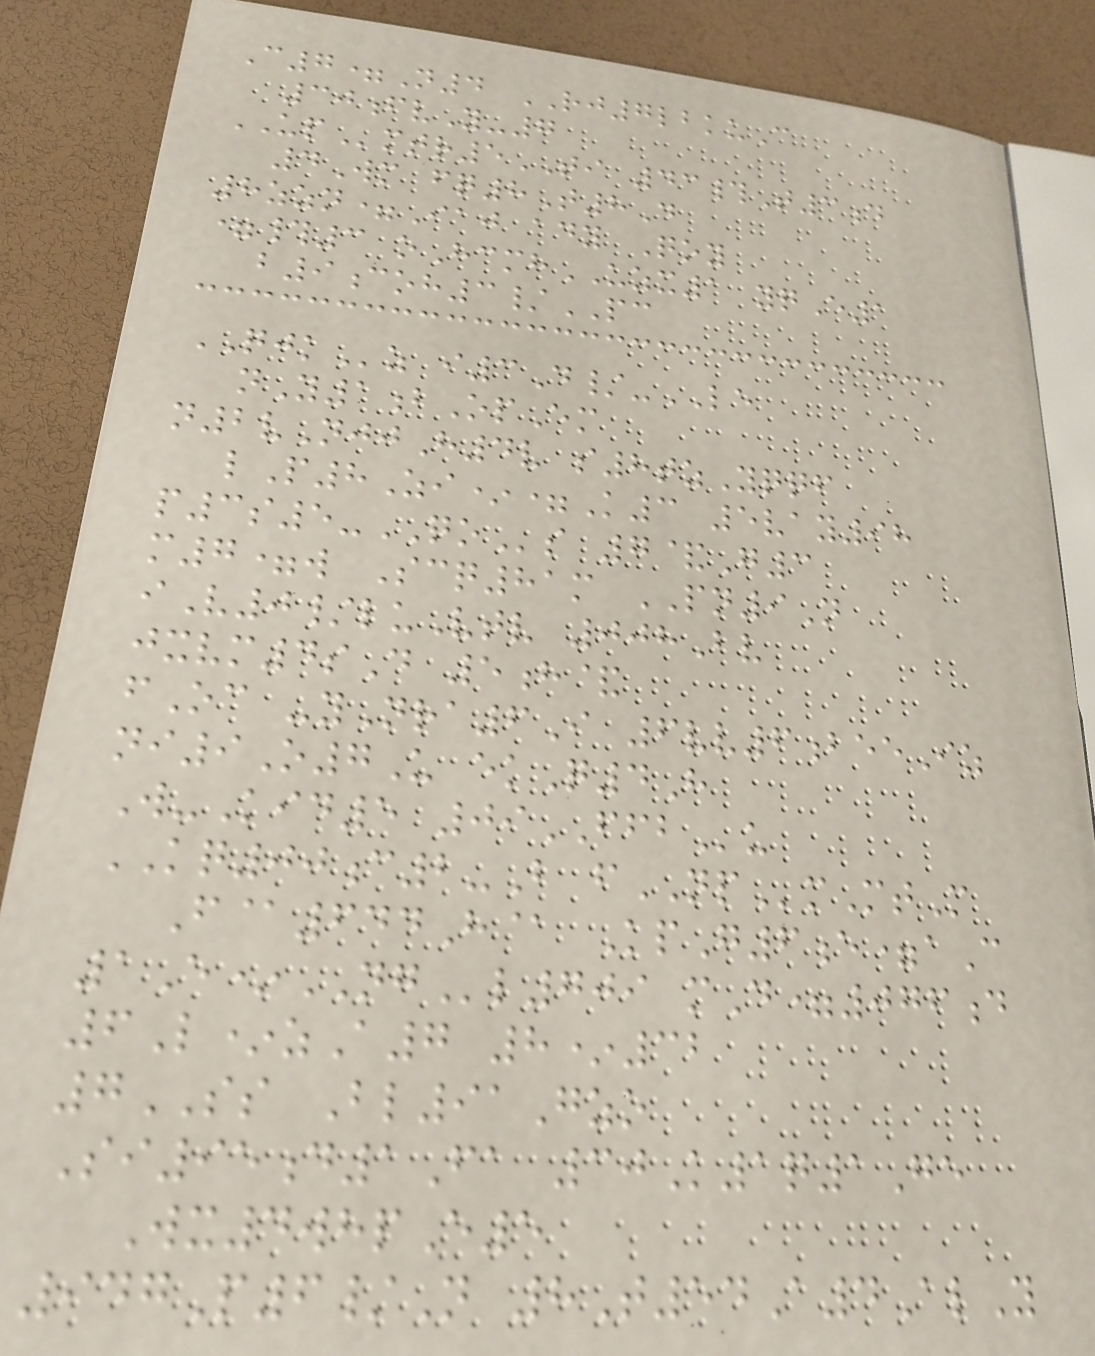C7=N4 RJ7lbkuC
30fvY-7
UPmtr5TI 43#T3d
4Wm fq8T8D
8zzn=Iaj ady Qoy
=#3 oHcmhUZX1 yqE1
b9coh3/PC
QJKz i3D/-LE
nY1bOpEm
n2vNjjH4v s8tzYqqf
lP8Zi*=K3 5vay98
p3s5-QOs 7&G3
m7=w Scq81m PN9N
iV0/luVtv 008Bv
jxvm4sD 5h&
fOc -yNra6I 6vv6beeIz
ni9O7U ekQ4H
W-Kid5 09FFBu
KQ00c2-B fNPmMtM
F@644H@ KpG6e=aC
1E*NGl709 mD=076d
6L*zA7 8*32
7SS Bl91Gzo
Si95d1Fa 30K1q1Ge
Wx4whpE5
947P6/N 8T54A4AlY
